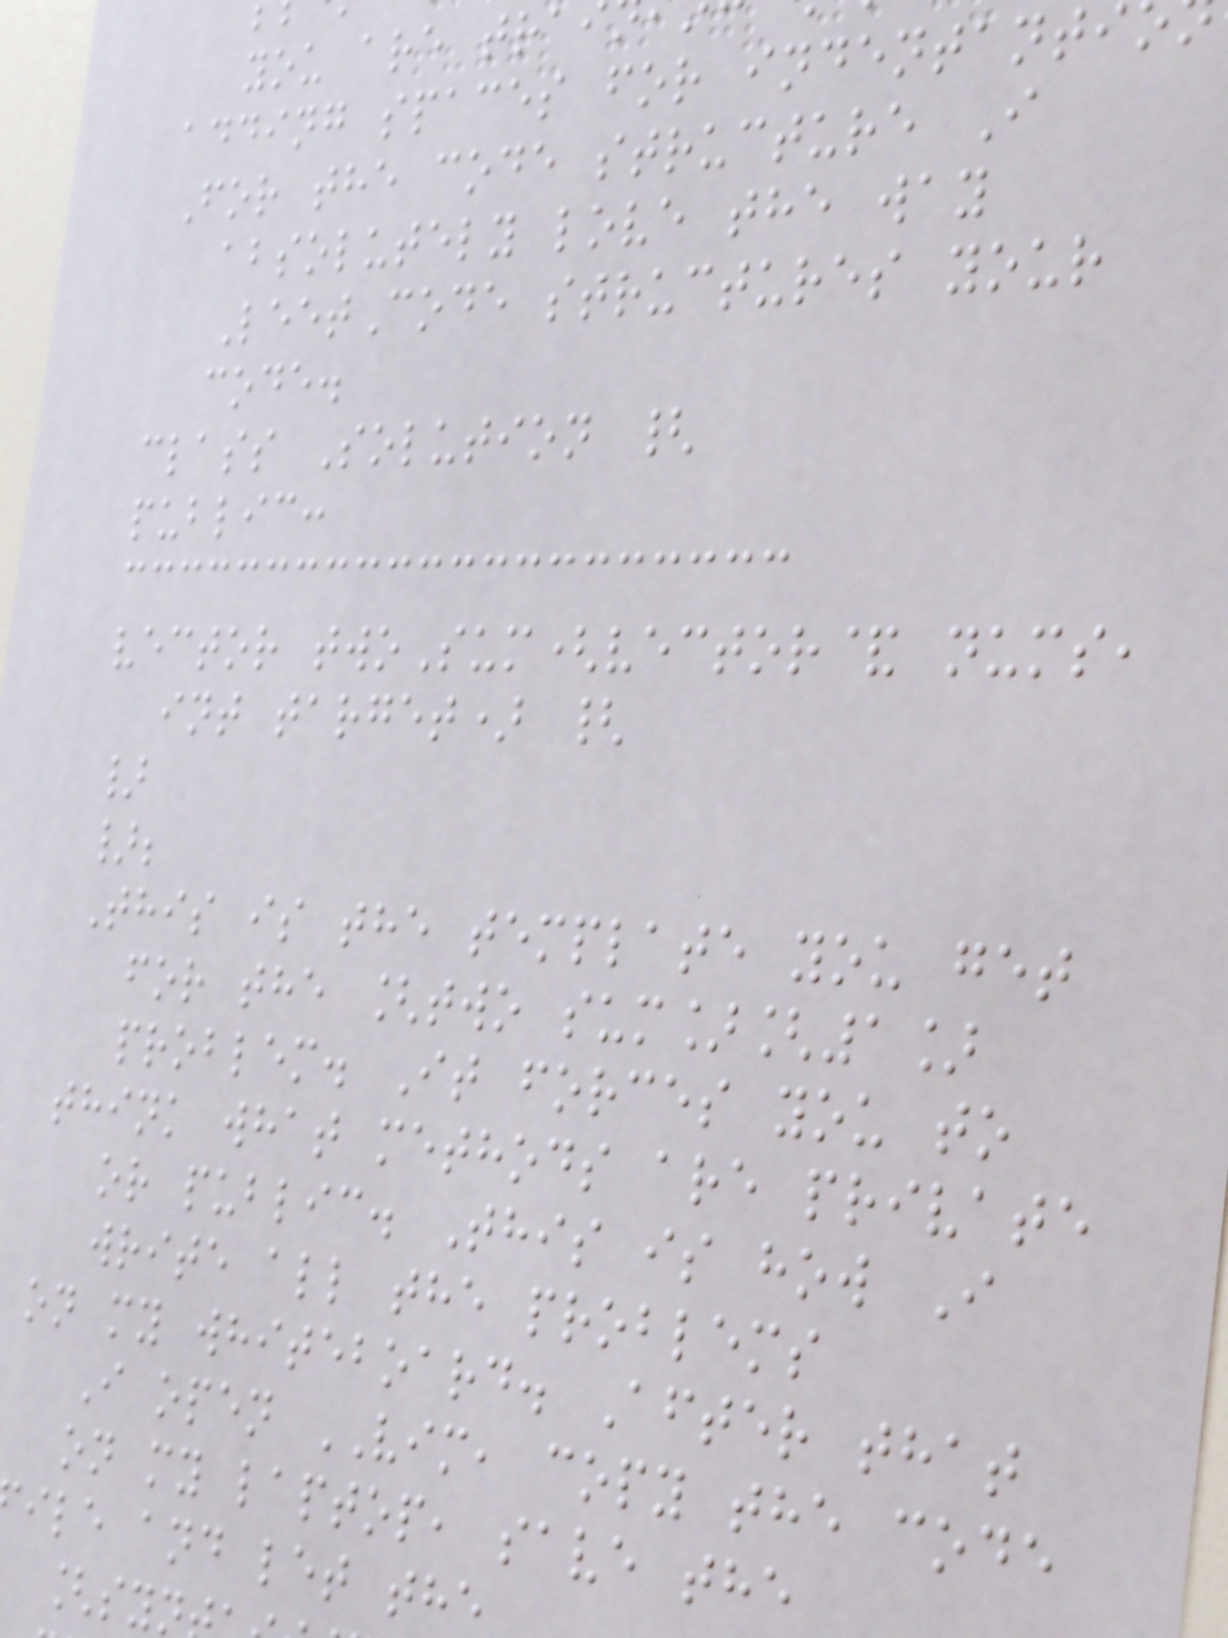you are tra
adding spaces for indentanti
For the code structure I
absolutely love the way
LeetCode structures your
code.
class Solution {
public:
vector twoSum(vector& nums,
int target) {
}
};
This is the template you get
for the [two sum][1]
problem. It forces you to
think what methods are private
or public. This is how I
write all the problems
on my whiteboard. After that
I open VIM, copy the code
on my laptop, save the
ile and let the
